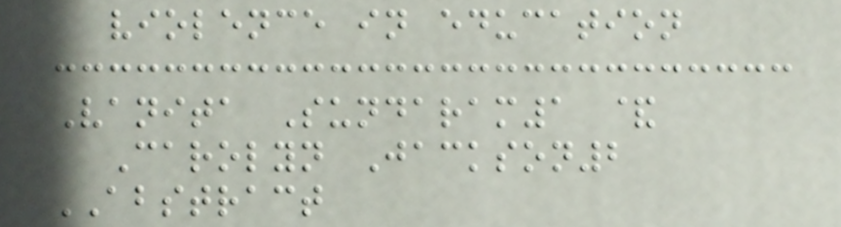violence in education
Vanita Sundaram1 &
Carolyn Jackson2
ABSTRACT
